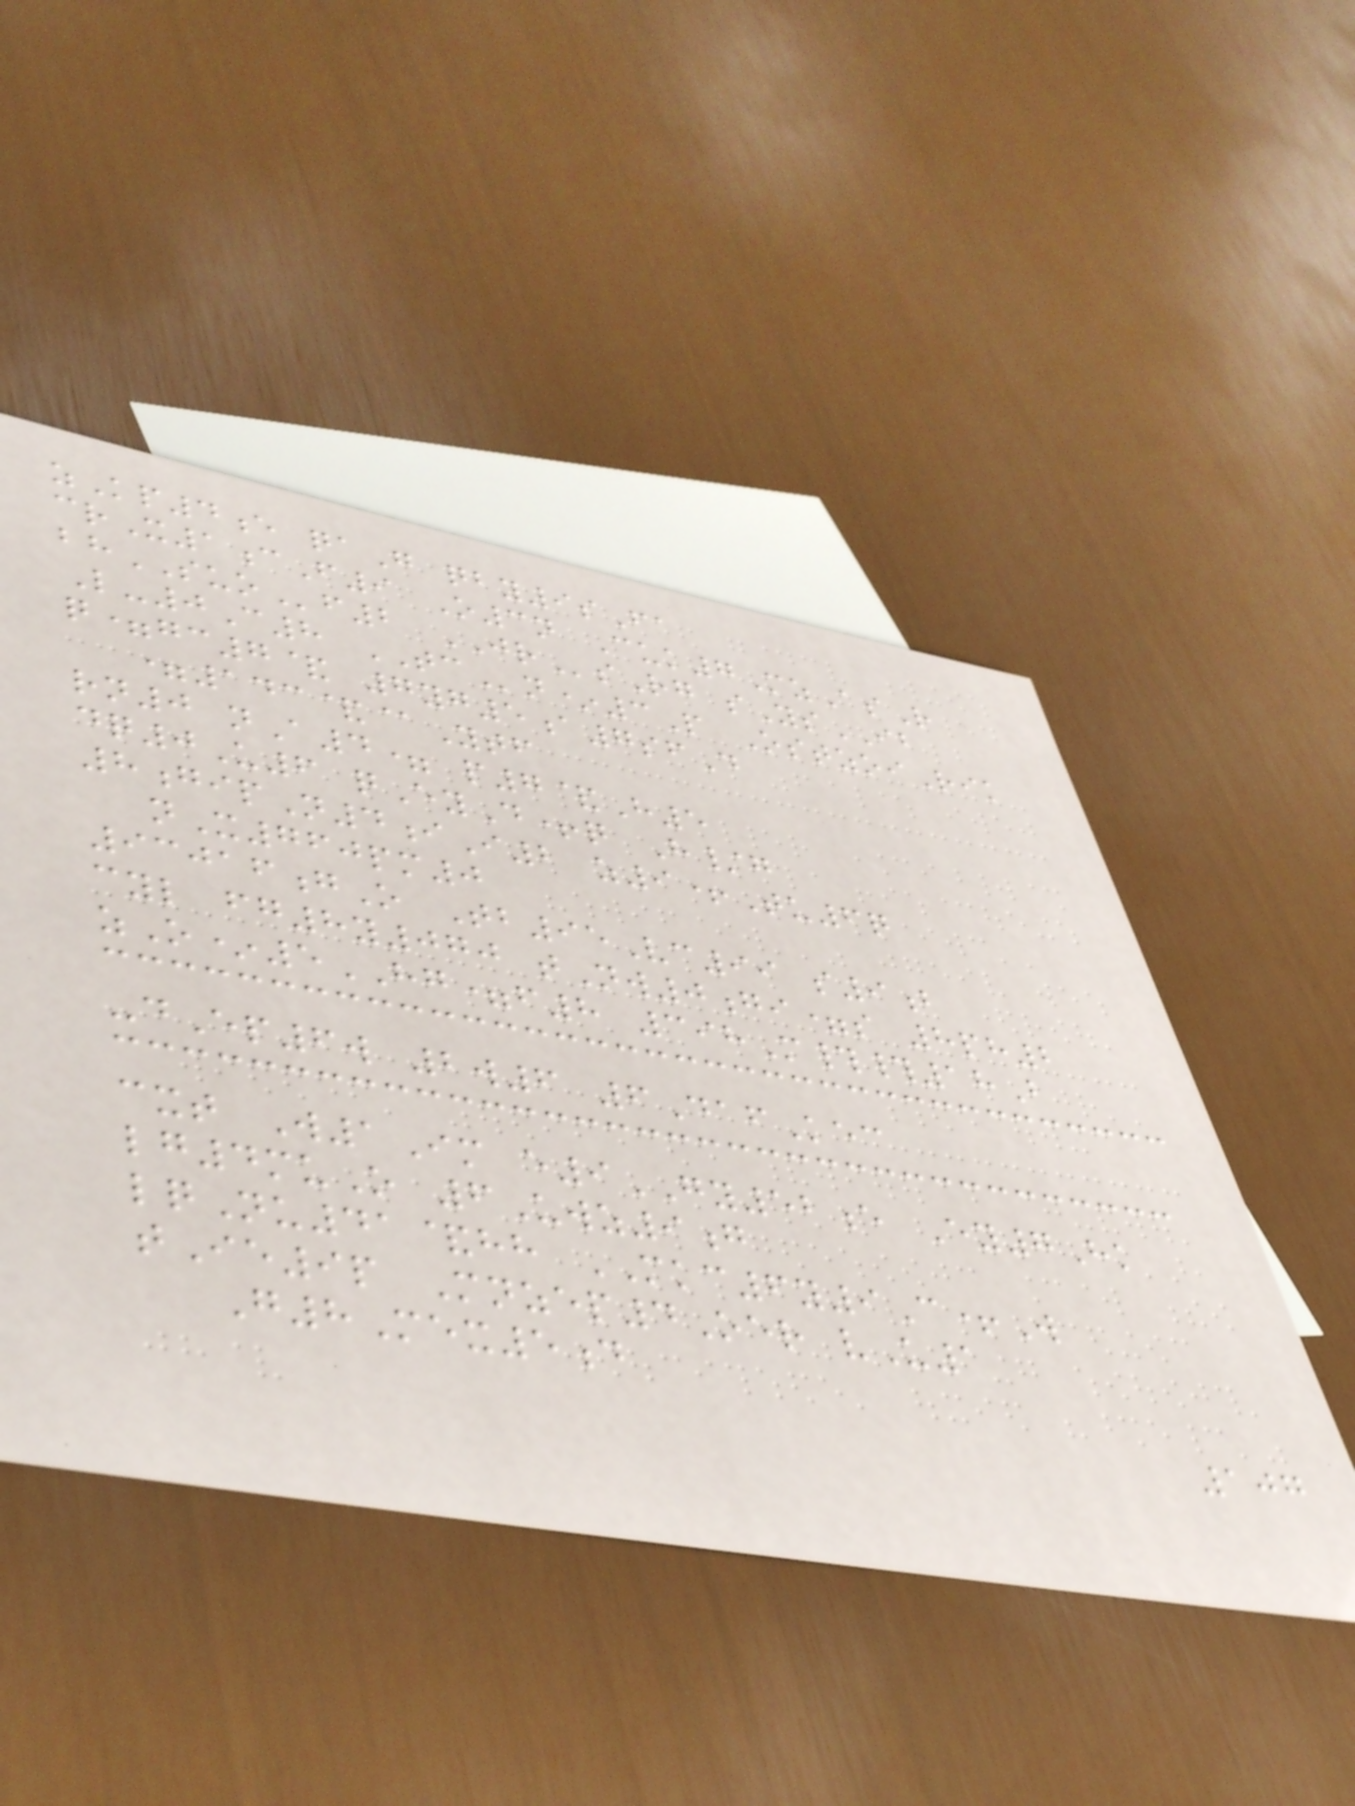zKp4e qaG qby9sFa
crX1cF9 O3n Cuk7MzAsR
bhSUOf2 JRsRg sYsIB
L-0C8 TCn*3P OstzoiRik
q=gc7& 7yg5a7sfD
=143&@Ytf
rn0 nA4= p7&H5
dq0U6 qEyD+q H/g
8gipN4iI2 z9+Tu6q
nX760pm0
93016gO Tb95Vc99 s9b
cyl fg8y070 tNw0gi=s 8ph2
zO*5HG=f8 398M##18B
-dEp6w 2w6 6DafKec
cxt W1Im e9GY52e Ey7Hk
lg4muO 6Uwz9g
lqNu41&hh MKC6y9C+W
tIe9p Mnzep4Oer vU1
G8Mex5d
107
